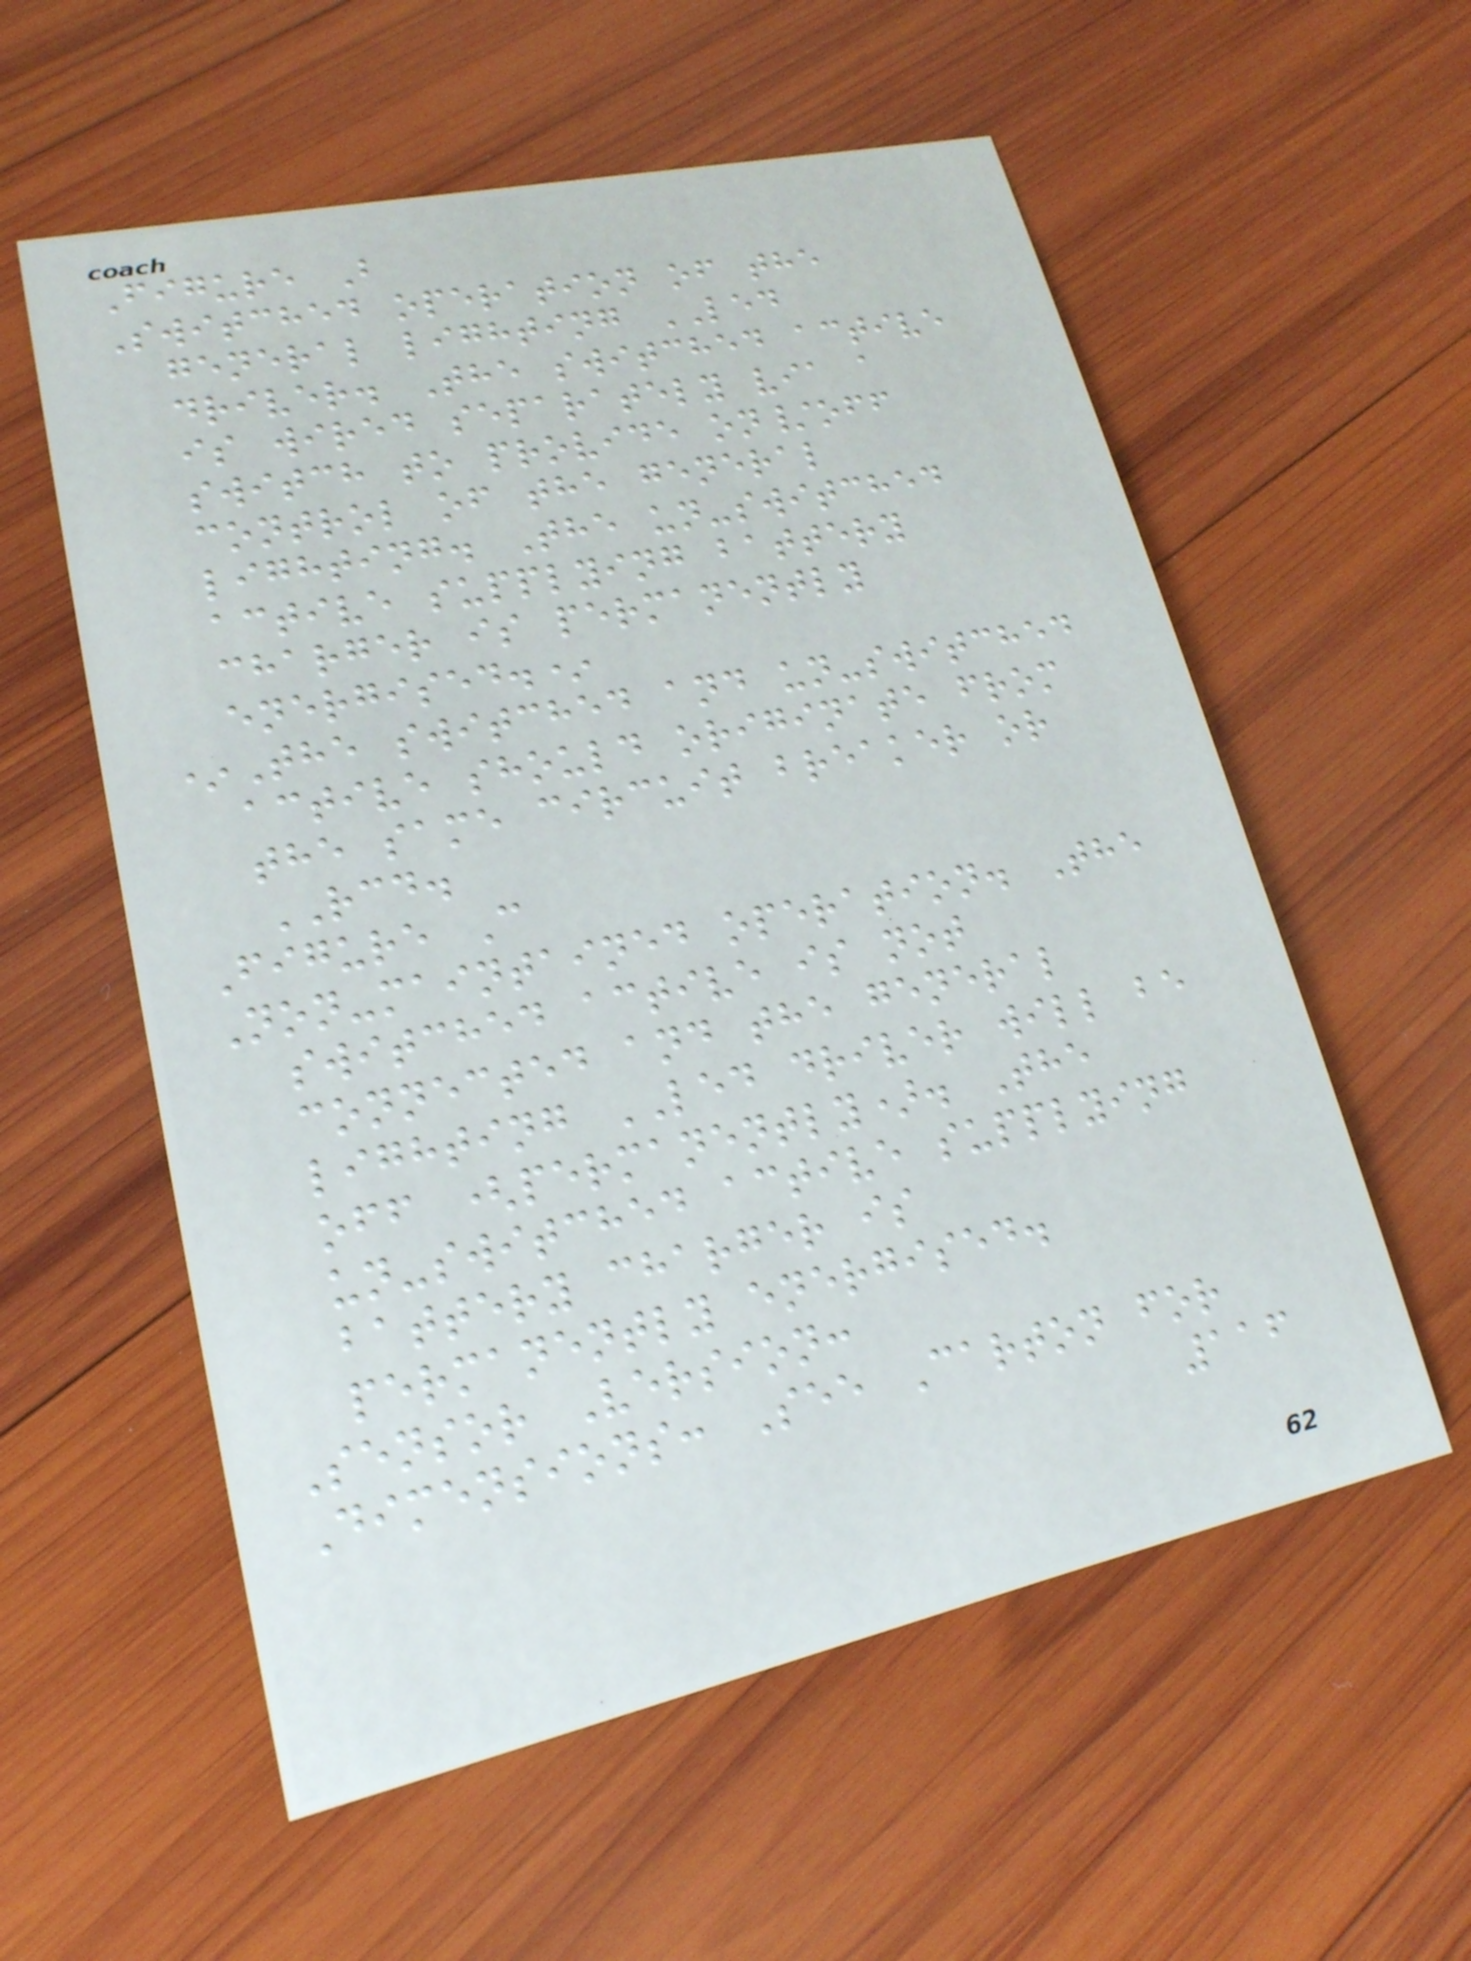Figure B
Switched operation of the
general lighting LED
driver. The switched active
is wired separately via a
switch to provide on/off
control of the general
lighting. The un-switched
active supplying battery
charger is permanently
energised.*
*The switched and un-switched
active should originate from
the same circuit breaker or
RCD.
Figure C
Non-maintained operation. The
switched active is not
connected and the general
lighting LED driver will be
off (permanently). The
un-switched active supplying
battery charger is
permanently energised.
Sensor Version:
Dimensions: See Carton for
116
